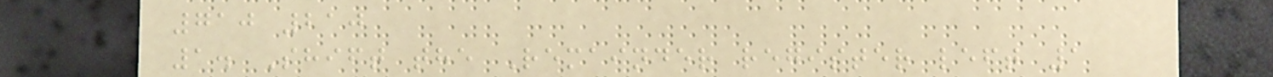710 210
1. Shift the Remainder register left 1
